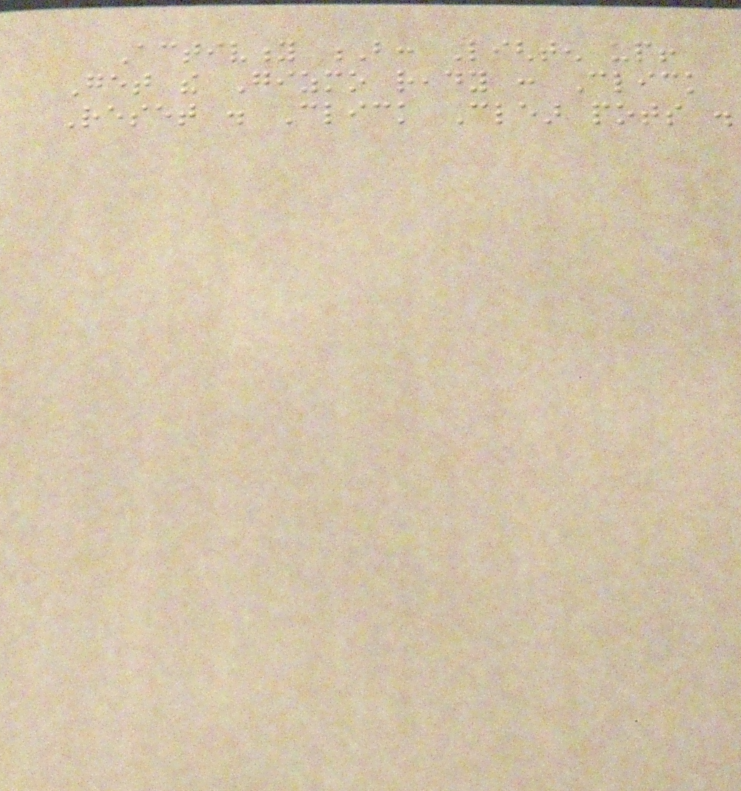Activity B: Lighten up!
Get the Gizmo ready : Click
Reset . Click Clear pots .
